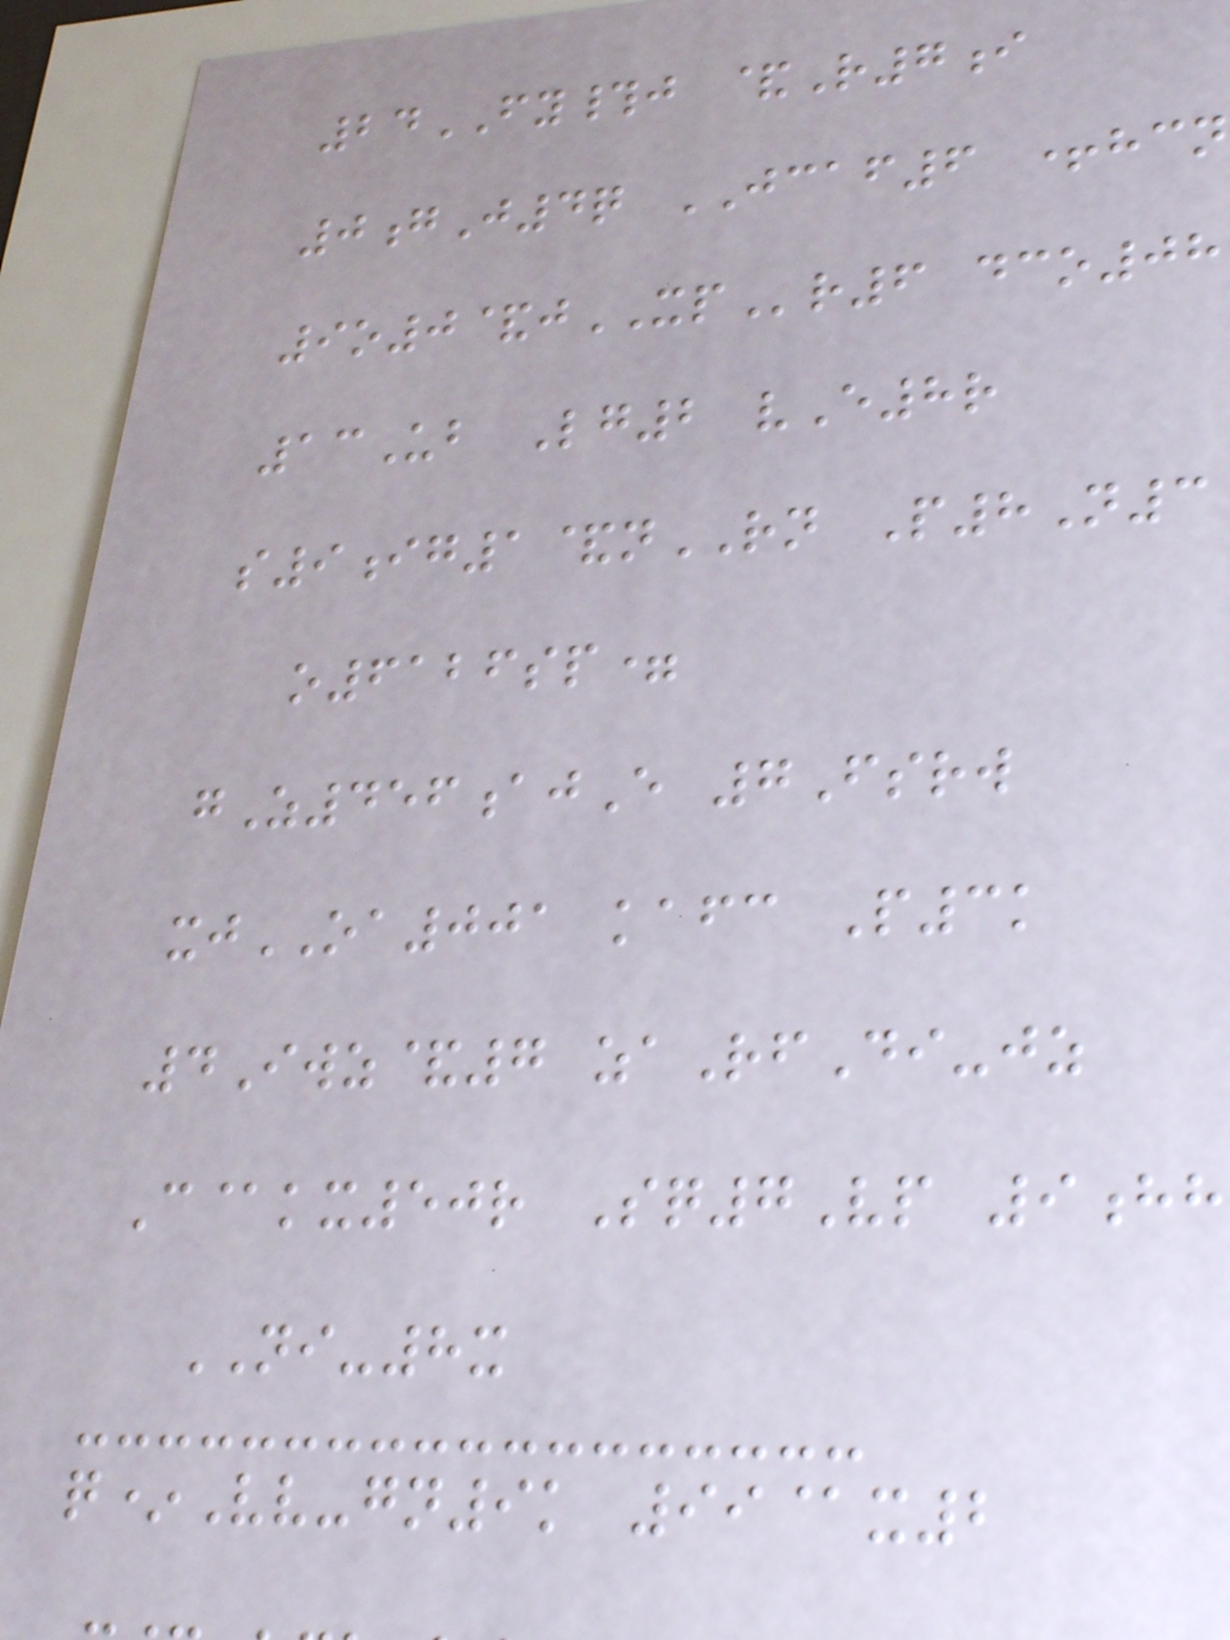24FY#j &R7i
0gJ4q JCAF6 +hcn
9o0&jXPr6 dco08
13Ub Lg2 vE8r
s9ig1&nRN P8N3
o6126sp=
gZ456ajE 7Fsrw
xjOA001 kafc P3k
4Iwz&7 zaRfDi-jz
C@kx50r Sq7Vp 9hh
NI-8x
q*Vv-gn9k 99@x2
